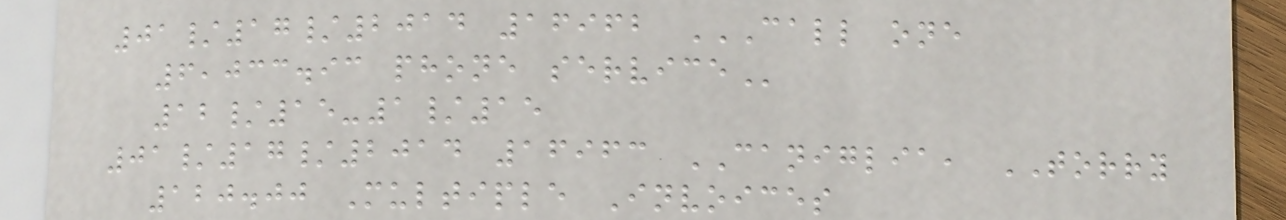01/17/2014 16962 CALL ONE
6,033.93 PHONE SERVICE
12/15-1/15
01/17/2014 16963 CANIGLIA, TORRY
120.00 Multiple Invoices
